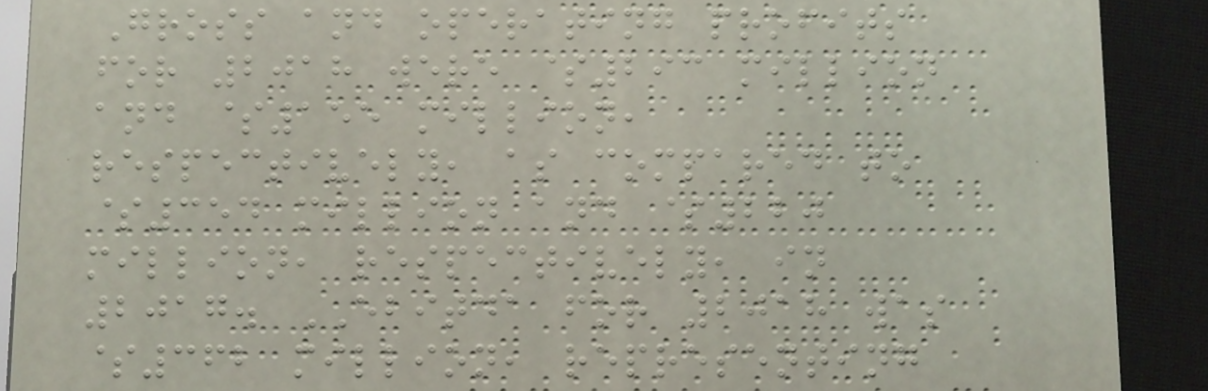Gross and operating profits
for 2018 were $293 million
and $155 million,
respectively, as compared to
$354 million and $220
million, respectively, in
2017. EBITDA for 2018 was
$362 million, representing
